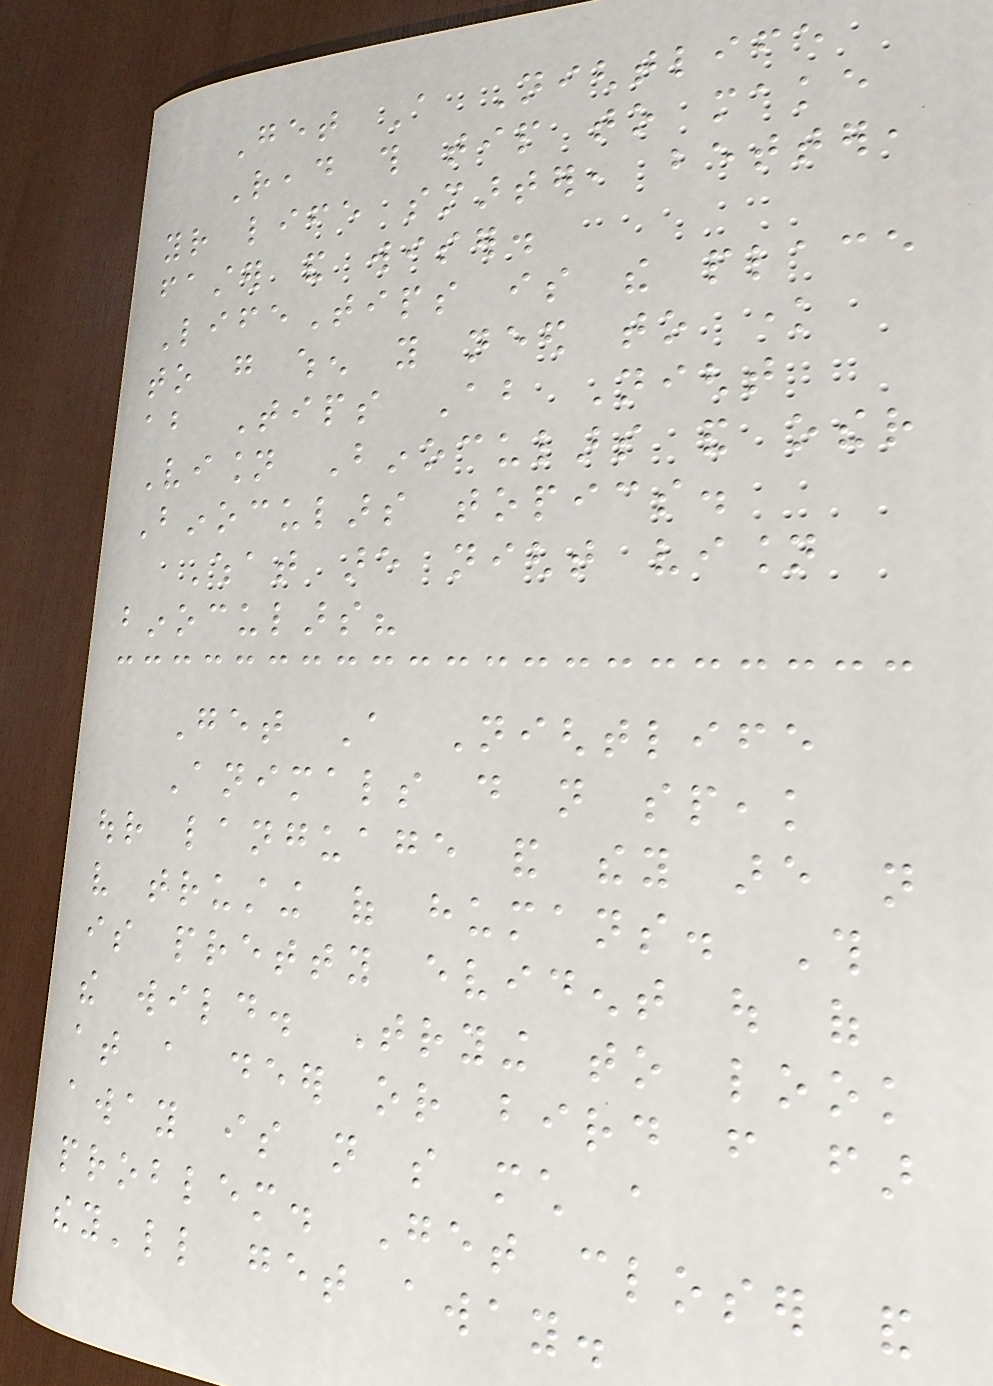Get A Nightlife
Read this tip to make
your life smarter, better,
faster and wiser.
LifeTips is the place
to go when you need to know
about Tips About Night
Vision Binoculars and other
Binoculars topics.
What are night vision
binoculars?
Get A Nightlife
Animals do not speak
our language and they are not
very trusting of humans. This
is pretty evident out of
the wild. Trying to look
at a deer or bird from far
away is not so much a
problem. Get closer and
they'll get away.
